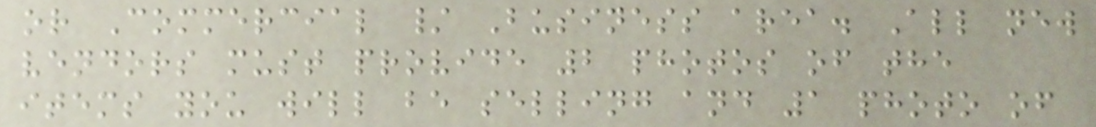or Commercial / Business area. All new
vendors must provide 2 photos of the
items you will be selling and 1 photo of
